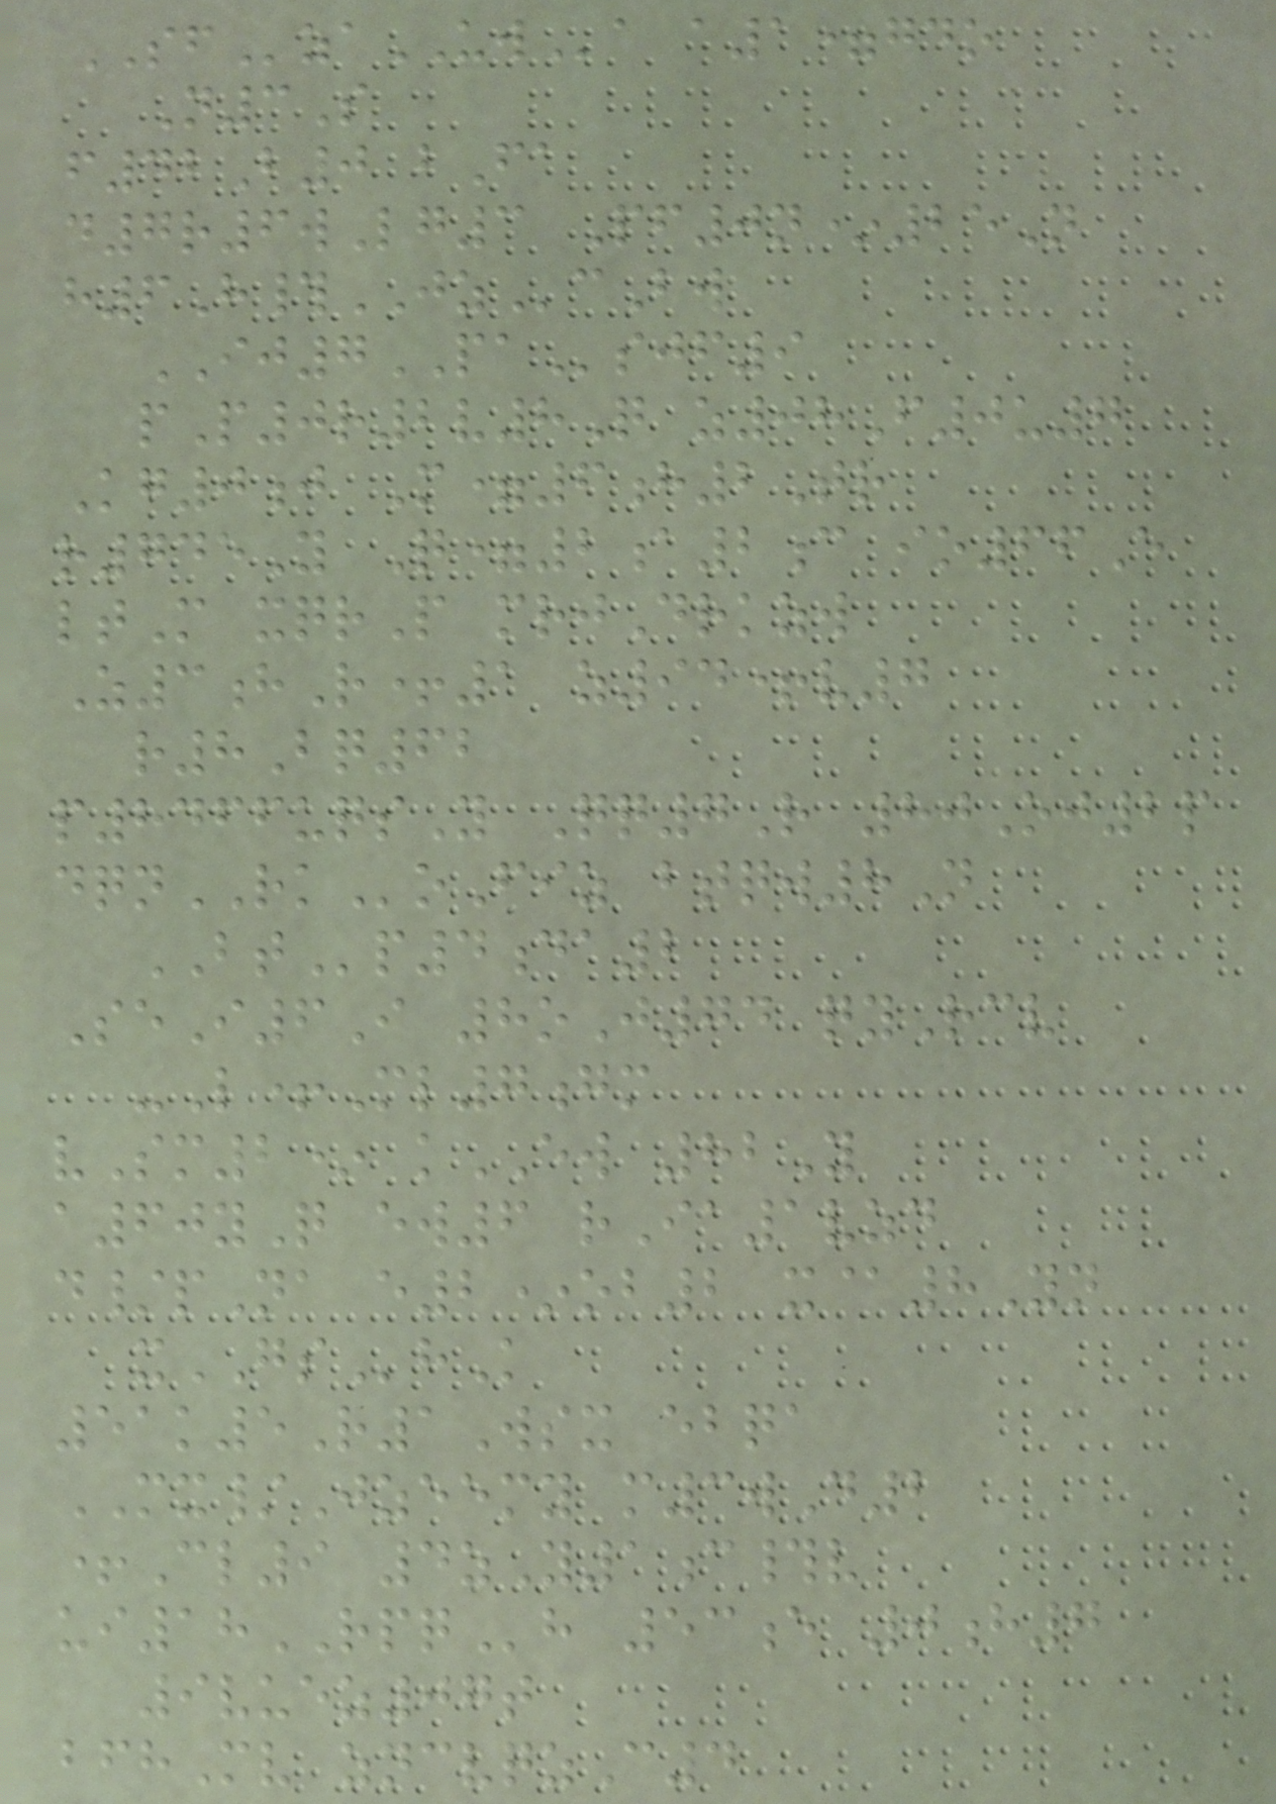SFzaUWa a1=gdo
N3S
f42B0 bFa
d7r6wLg3 Pf0n*25N
h6H#JZcBw
IJ7PAsjf9
pP0r2v8Q z08F0u7
Kg0j M=6h2Tr
r745Y Q=2a2c io66E
ltM xqrP mrjDrkzw
Z3hR+1 z94+v7
r8Bq62
p8466uqsY Qq7R 80Oj2p
dqnRKoFiz btqw8N
BTp4da2
SeI6I 8oJ74 qyRcv
-L+Ml7gm
vSm2* kEW 82Y
a60yQ ew6 rIa1vzd
d/pNa e2*ob2 x@8Yn
xGShK
51k5R1Wsx ebqa
MX/Jzeemy m3wD2
+Cl9 4zY1c#v
ui18RPQh 53e 0h7
9vuez07t
bfhMv zncvqzC4
